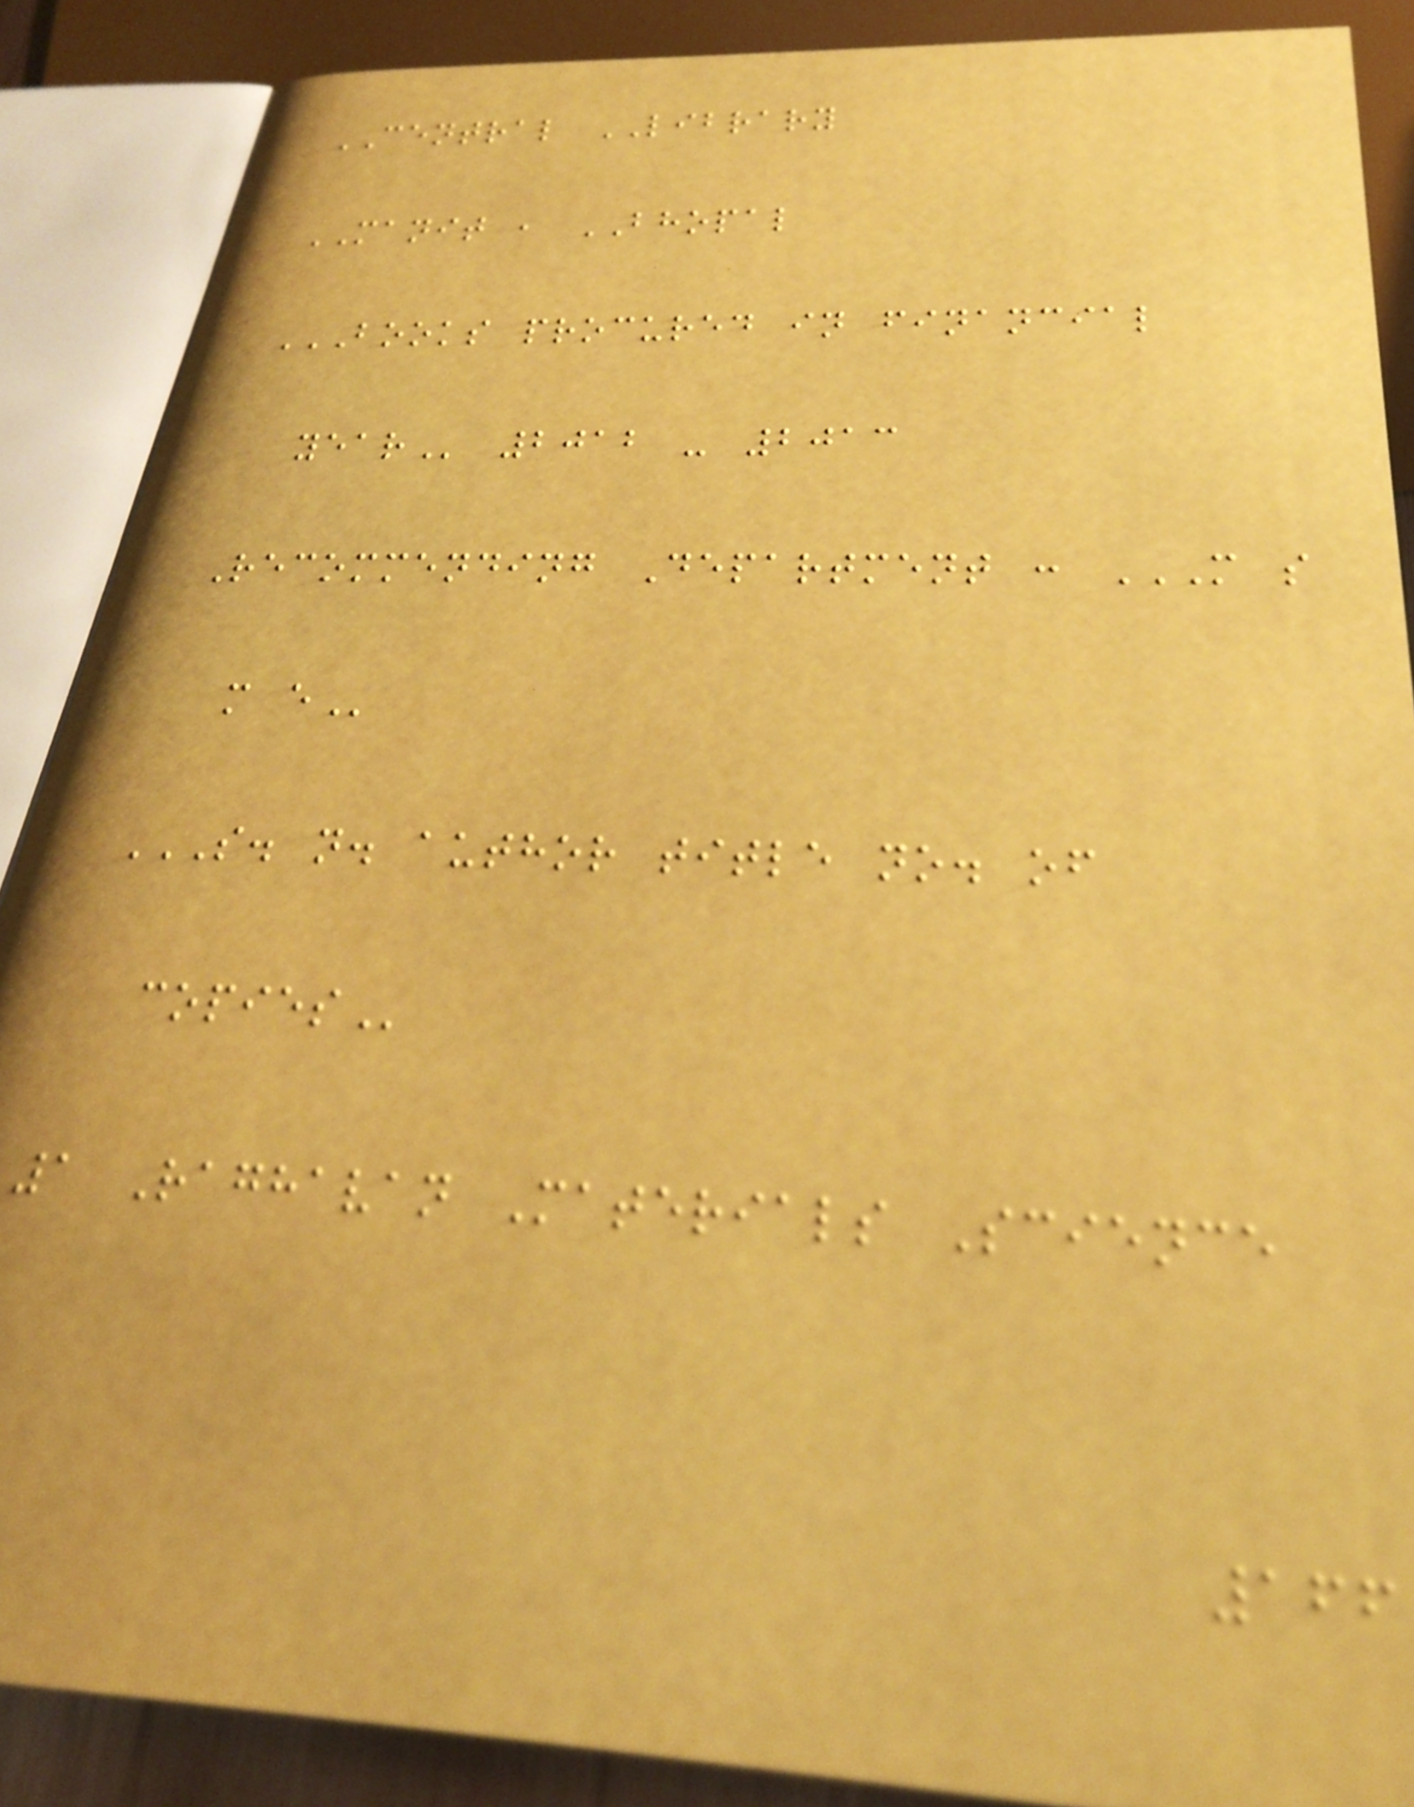CENTRAL LIBRARY
MANIT , BHOPAL
BOOKS PROCURED IN FINANCIAL
YEAR 2012 - 2013
Recommending Department : M S
M E
S. N. AUTHOR TITLE NO. OF
COPIES
1 Raghavan Materials Science
166
